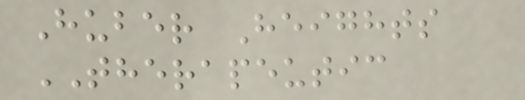Huber Heights
THERAPEUTIC
